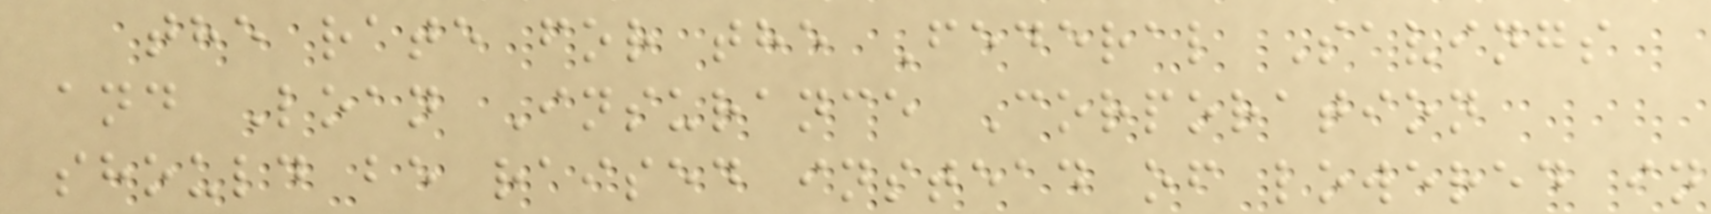the rate for the Federal Savings
and Loan Insurance Corporation
should be raised instead of lowered in
